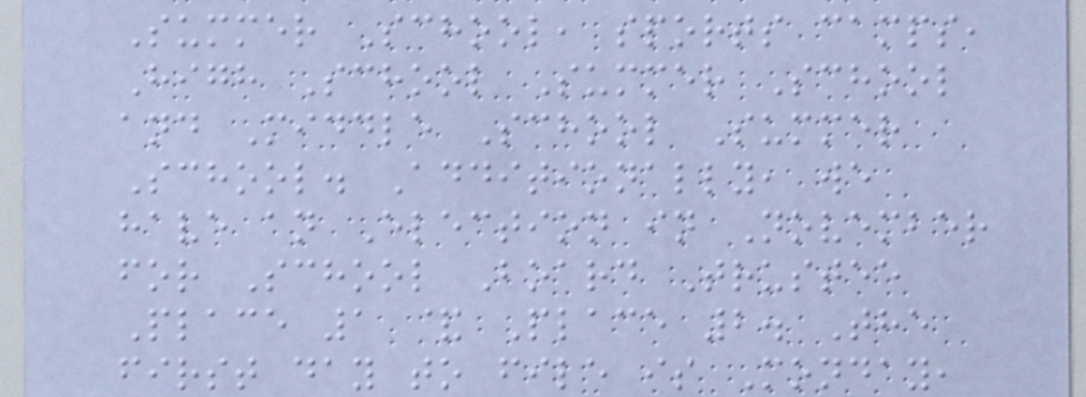Summer School, sports camps,
High School Summer School
and Middle School Summer
School. Additionally, we
have an Election in November
for School Board Trustee
Place 1 & Place 2. The
first day to file is Monday,
